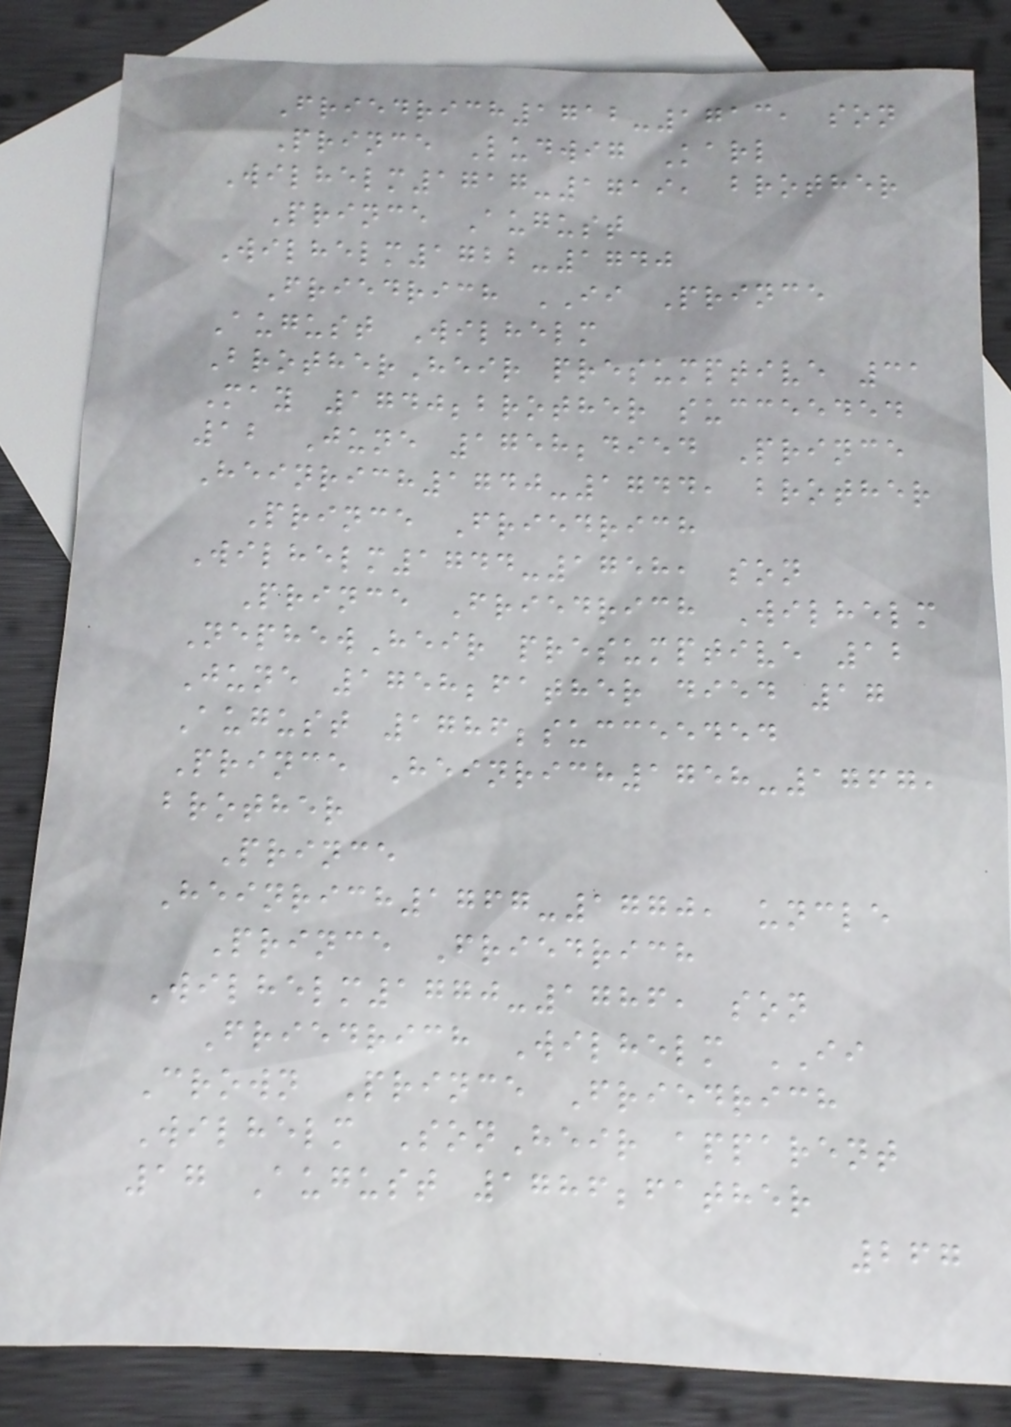Friedrich1712-1713, son
Prince Ludwig Karl
Wilhelm1717-1719, brother
Prince August
Wilhelm1722-1740
Friedrich II Prince
August Wilhelm
BrotherHeir presumptive 31
May 1740;brother succeeded
12 June 1758;died Prince
Heinrich1740-1744, brother
Prince Friedrich
Wilhelm1744-1758, son
Prince Friedrich Wilhelm
NephewHeir presumptive 12
June 1758;father died 17
August 1786;succeeded
Prince Heinrich1758-1767,
brother
Prince
Heinrich1767-1770, uncle
Prince Friedrich
Wilhelm1770-1786, son
Friedrich Wilhelm II
Crown Prince Friedrich
Wilhelm SonHeir apparent
17 August 1786;father
267
